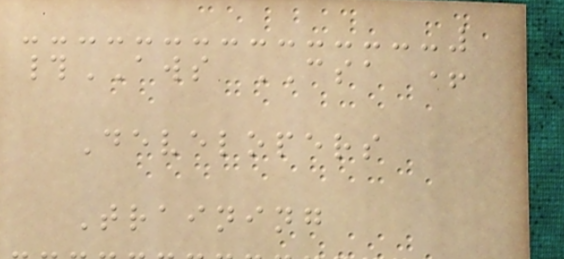#AWS CSA +
Developers
Training
